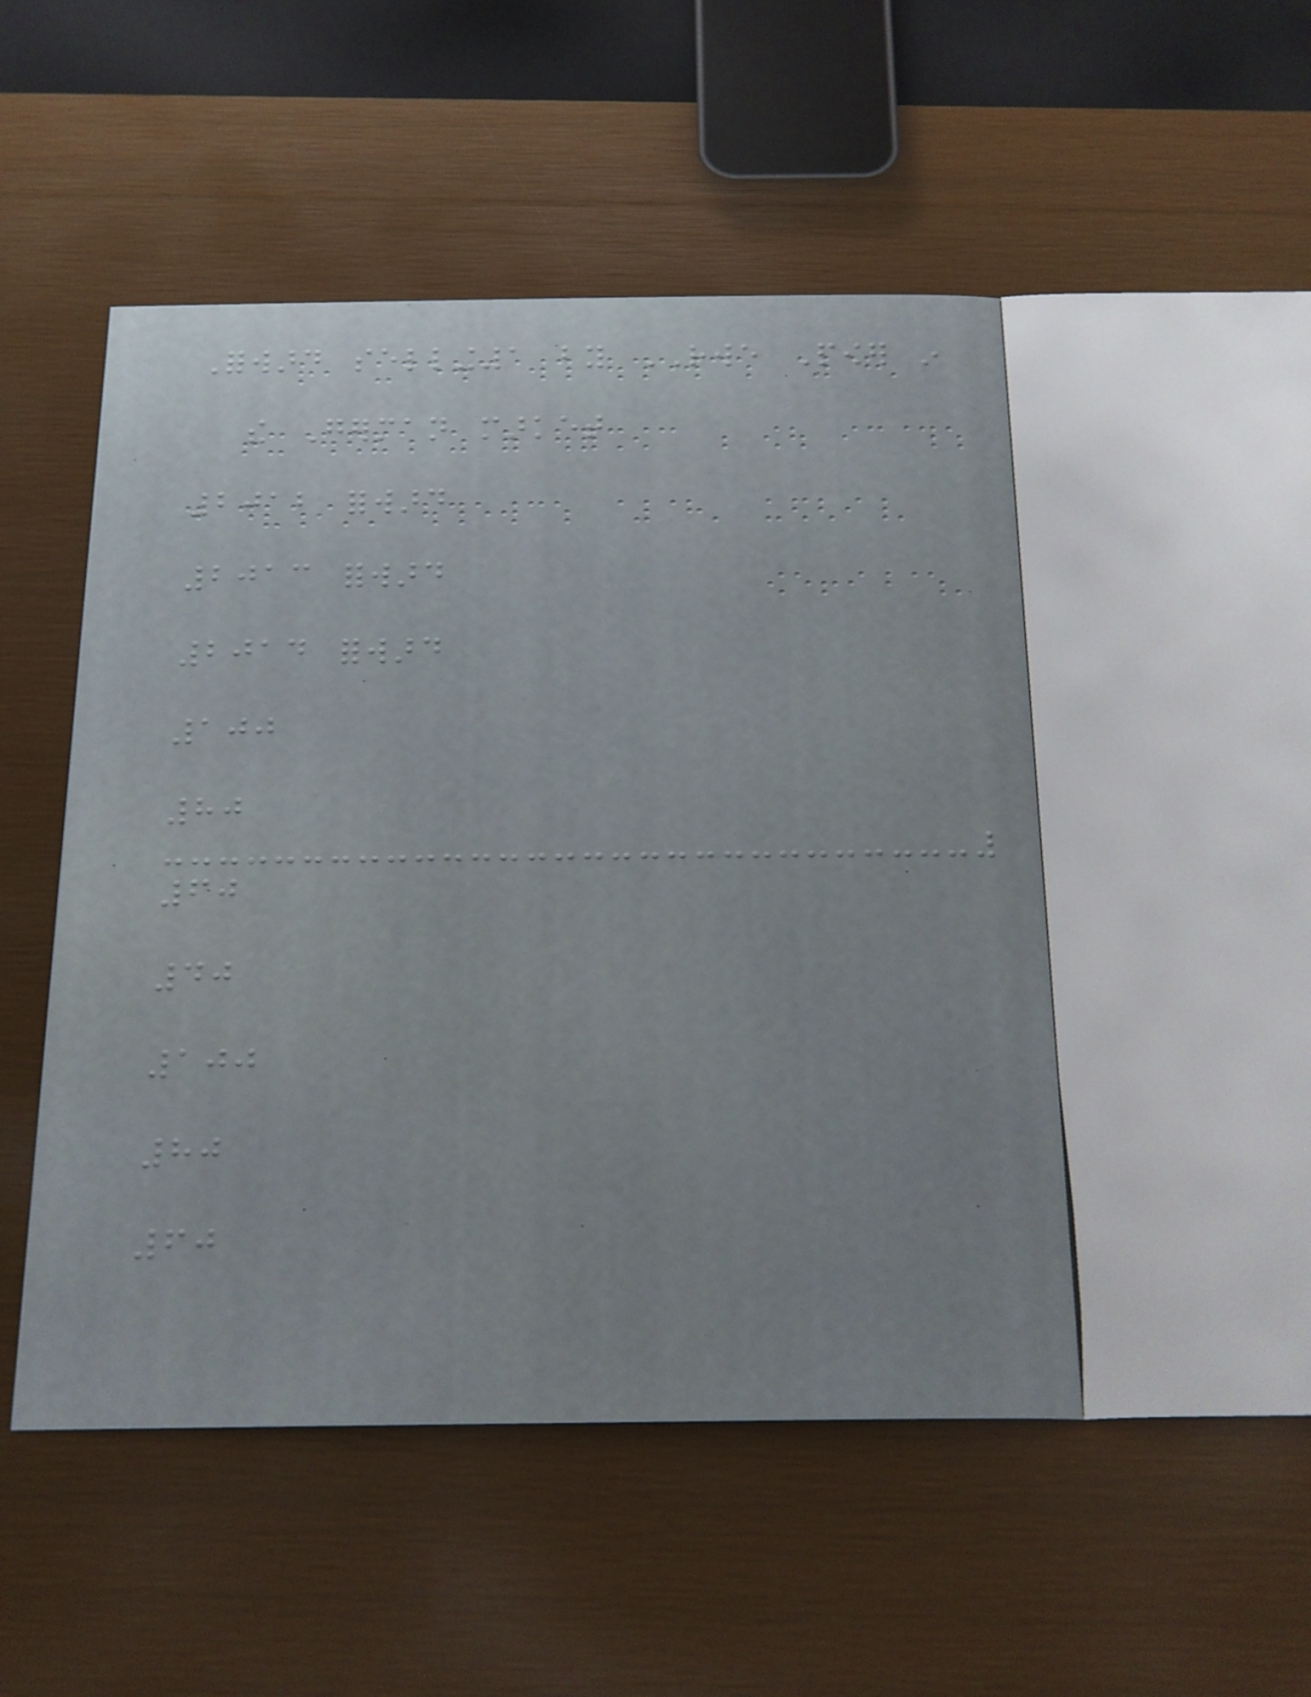Forward selling1 by RWE Power in
the German market
2012 forward
2013 forward
2014 forward
100
80
60
40
100
80
60
